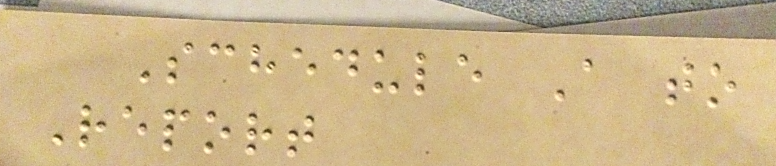Schedule A to
Report
